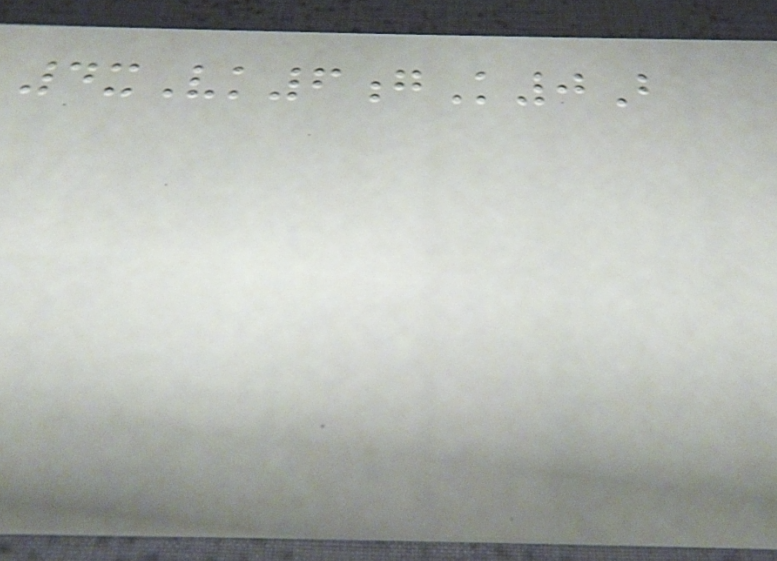4xVk6gK0B
